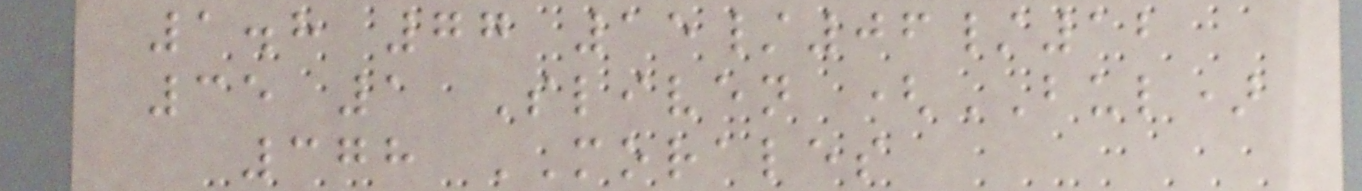1.8 77 15/06/12
35 1 Sliven (BUL)
378 MORALES
